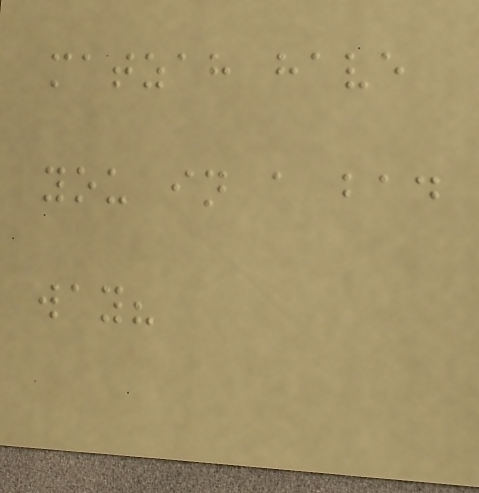matzah have
you in a bad
way?
